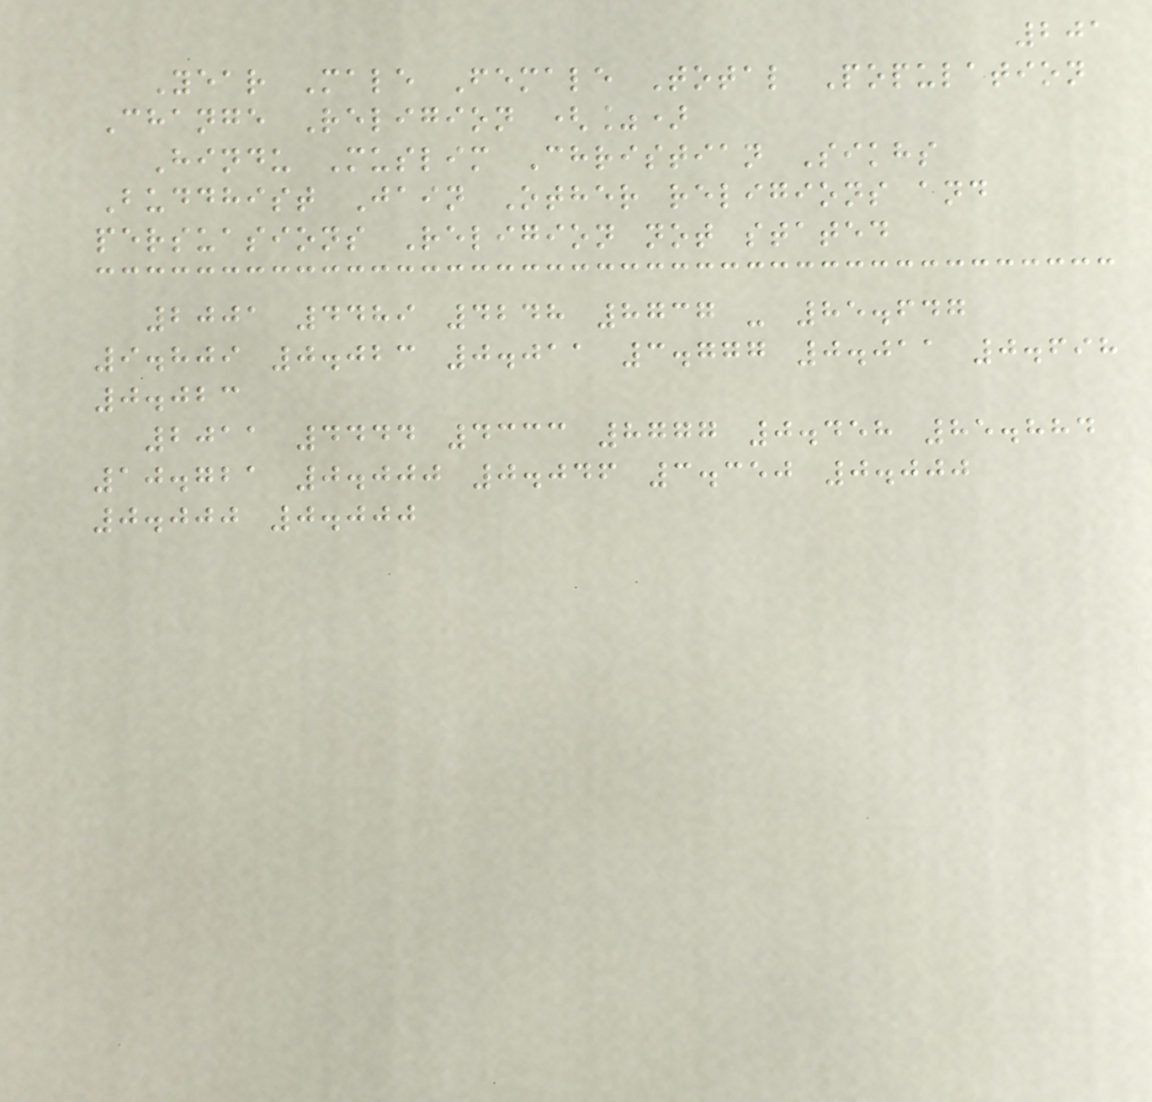201
Year Male Female Total Population
Change Religion (%)
Hindu Muslim Christian Sikhs
Buddhist Jain Other religions and
persuasions Religion not stated
2001 4489 4248 8737 - 85.647
9.809 0.023 0.011 3.777 0.011 0.698
0.023
2011 4444 4333 8777 0.458 85.884
10.721 0.000 0.046 3.350 0.000
0.000 0.000
